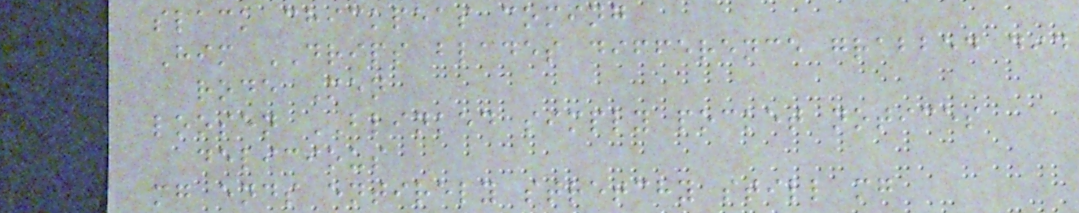slack chickpeas coming
Him DRIPS blades difference grabbed did
rode Men
loosen BLINKED simply pocket notices
delicious
mg ends entirely stretchy still mg
